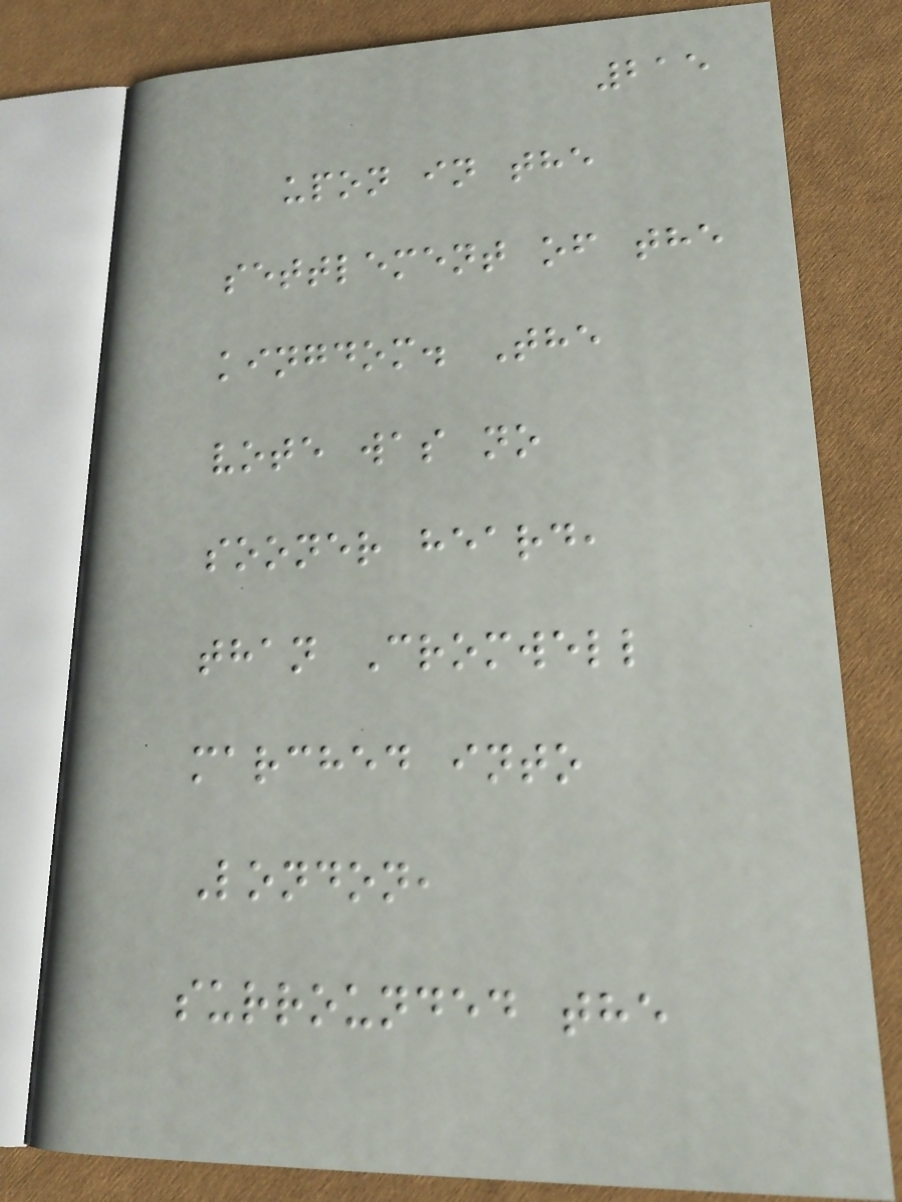215
upon in the
settlement of the
kingdom. The
vote was no
sooner heard,
than Cromwell
marched into
London,
surrounded the
